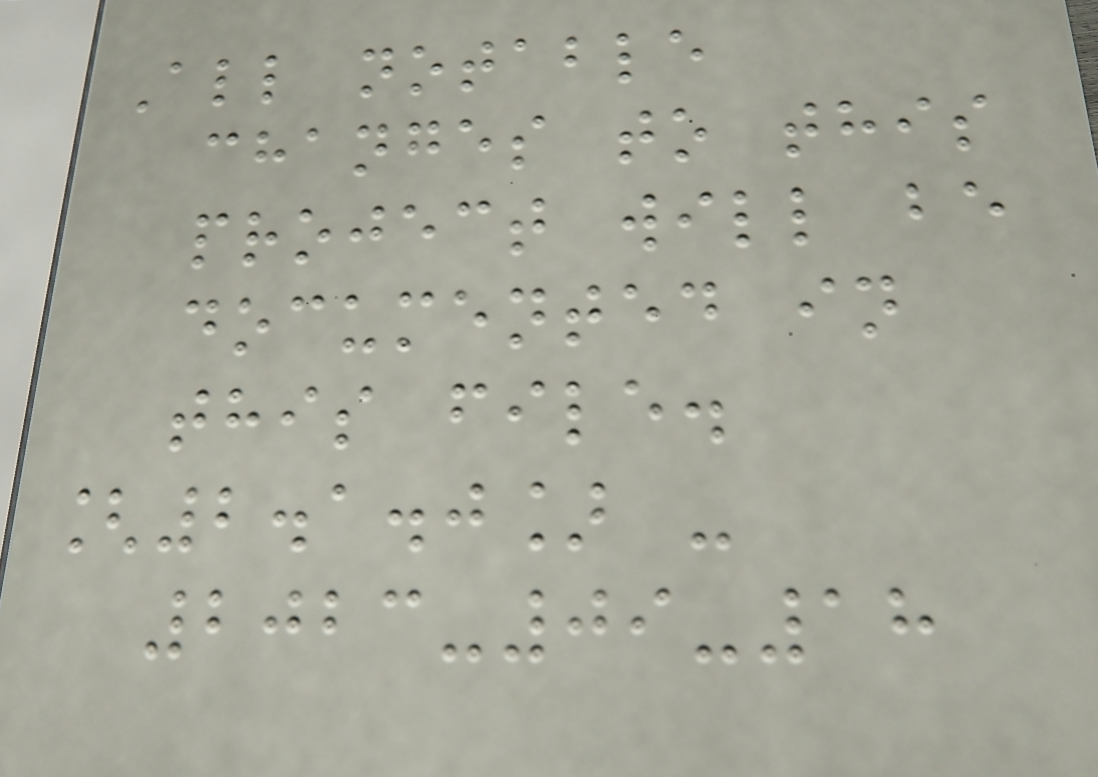All notable
changes to this
project will be
documented in
this file.
[2.1.0] -
2023-09-18
